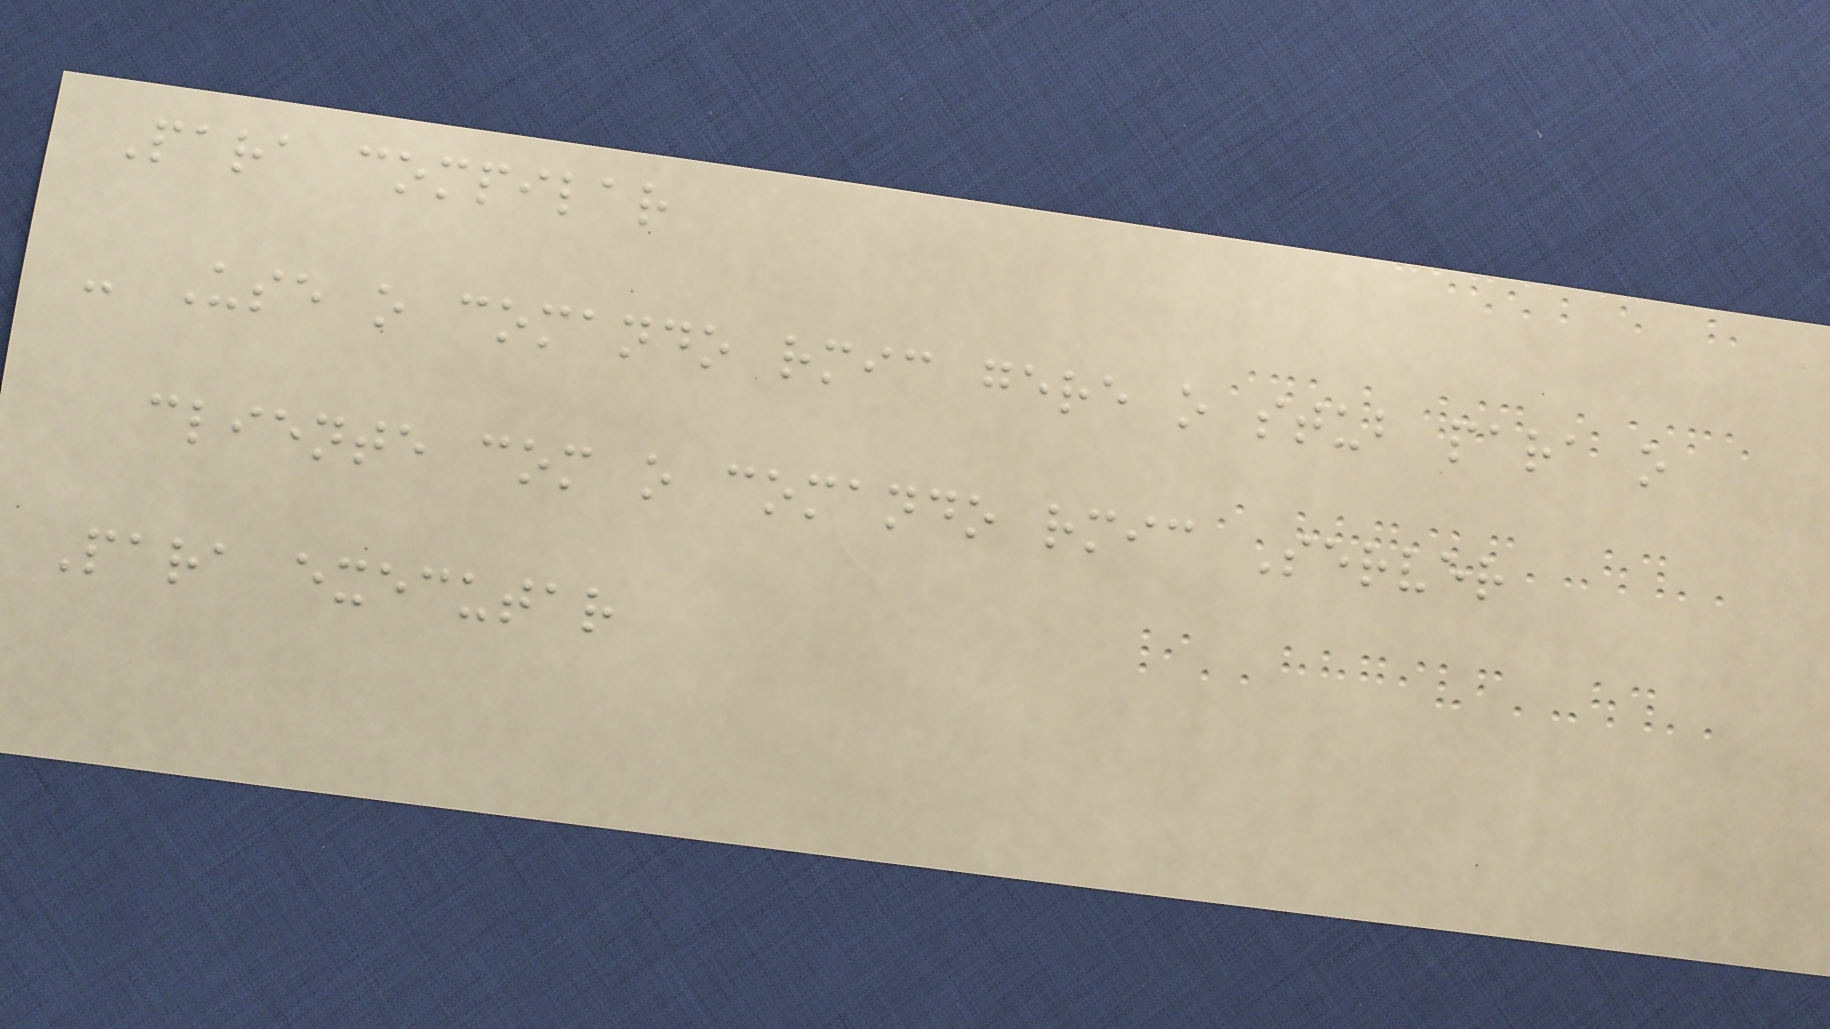Para compilar
- Use o comando rmic gere o stub para o
cliente com o comando rmic Server
Para executar
